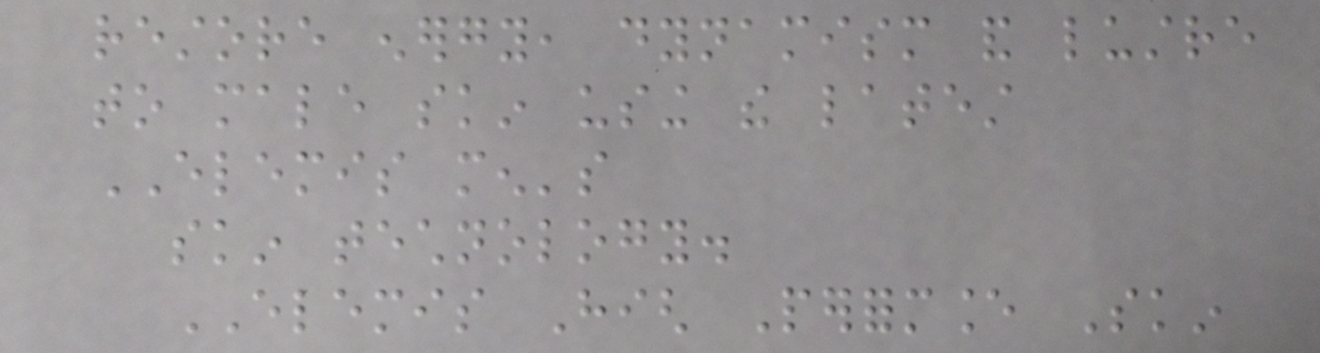restore energy, dynamism and lustre
to male skin using the latest
ELEMIS men's
skin technology.
ELEMIS High Performance Skin
